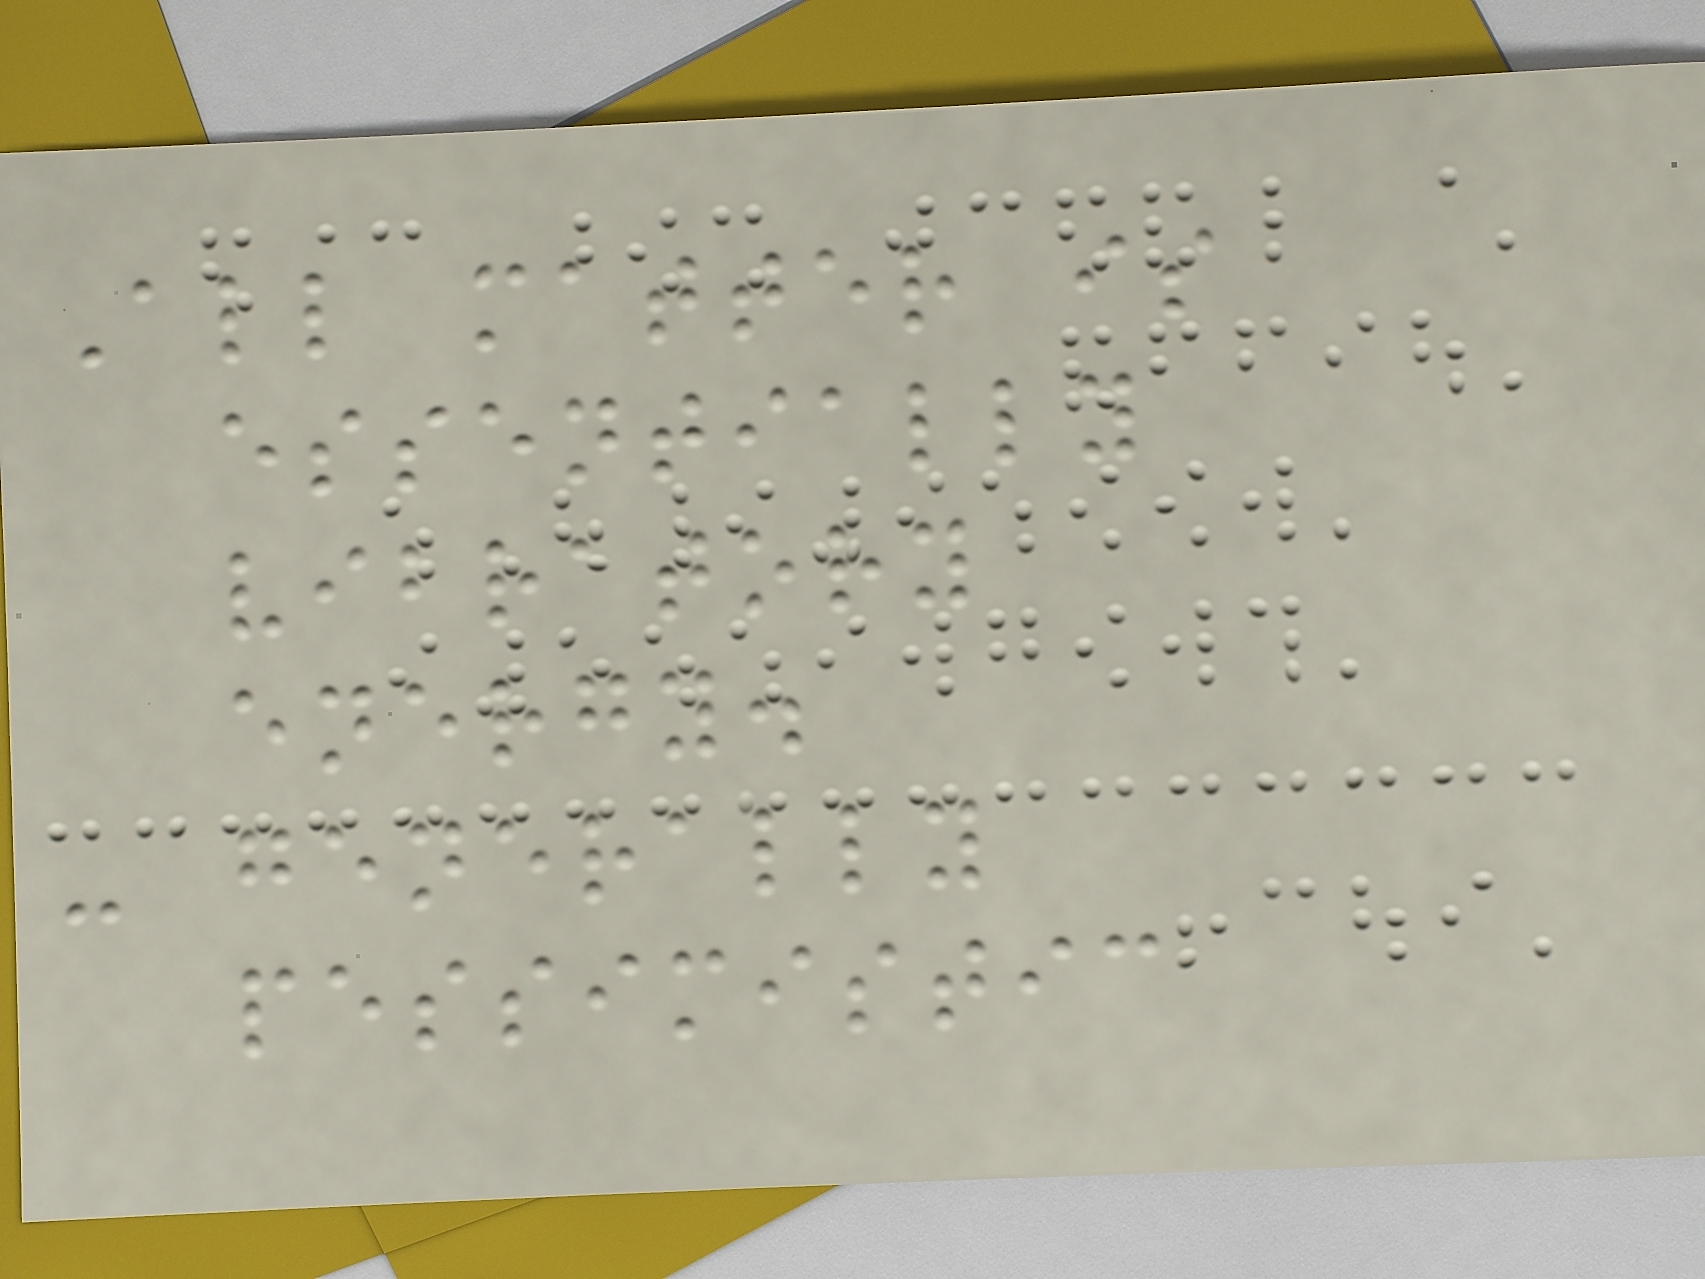All matter is
essentially
vibratory
energy.
- generally
pessimistic
